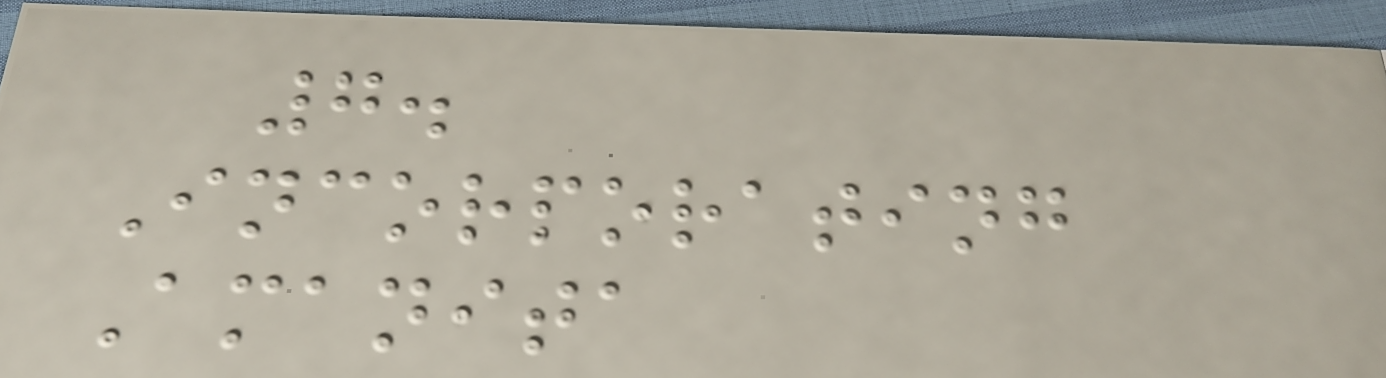7.
Incorporating
Amanita
